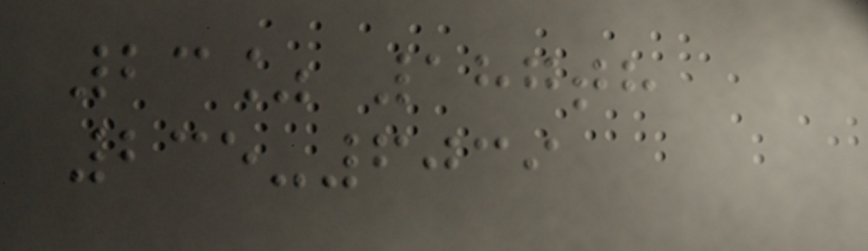23% 187th
235-6039
